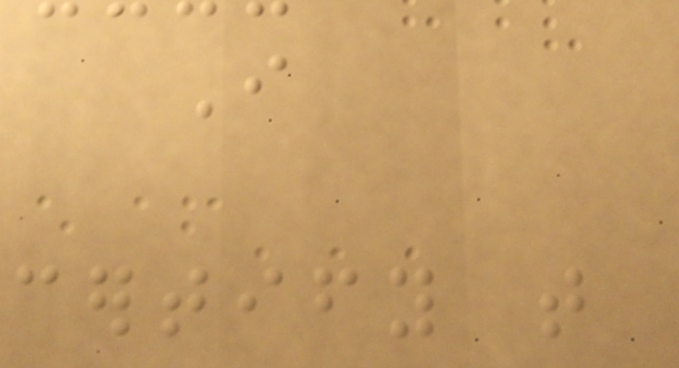I
certify that
